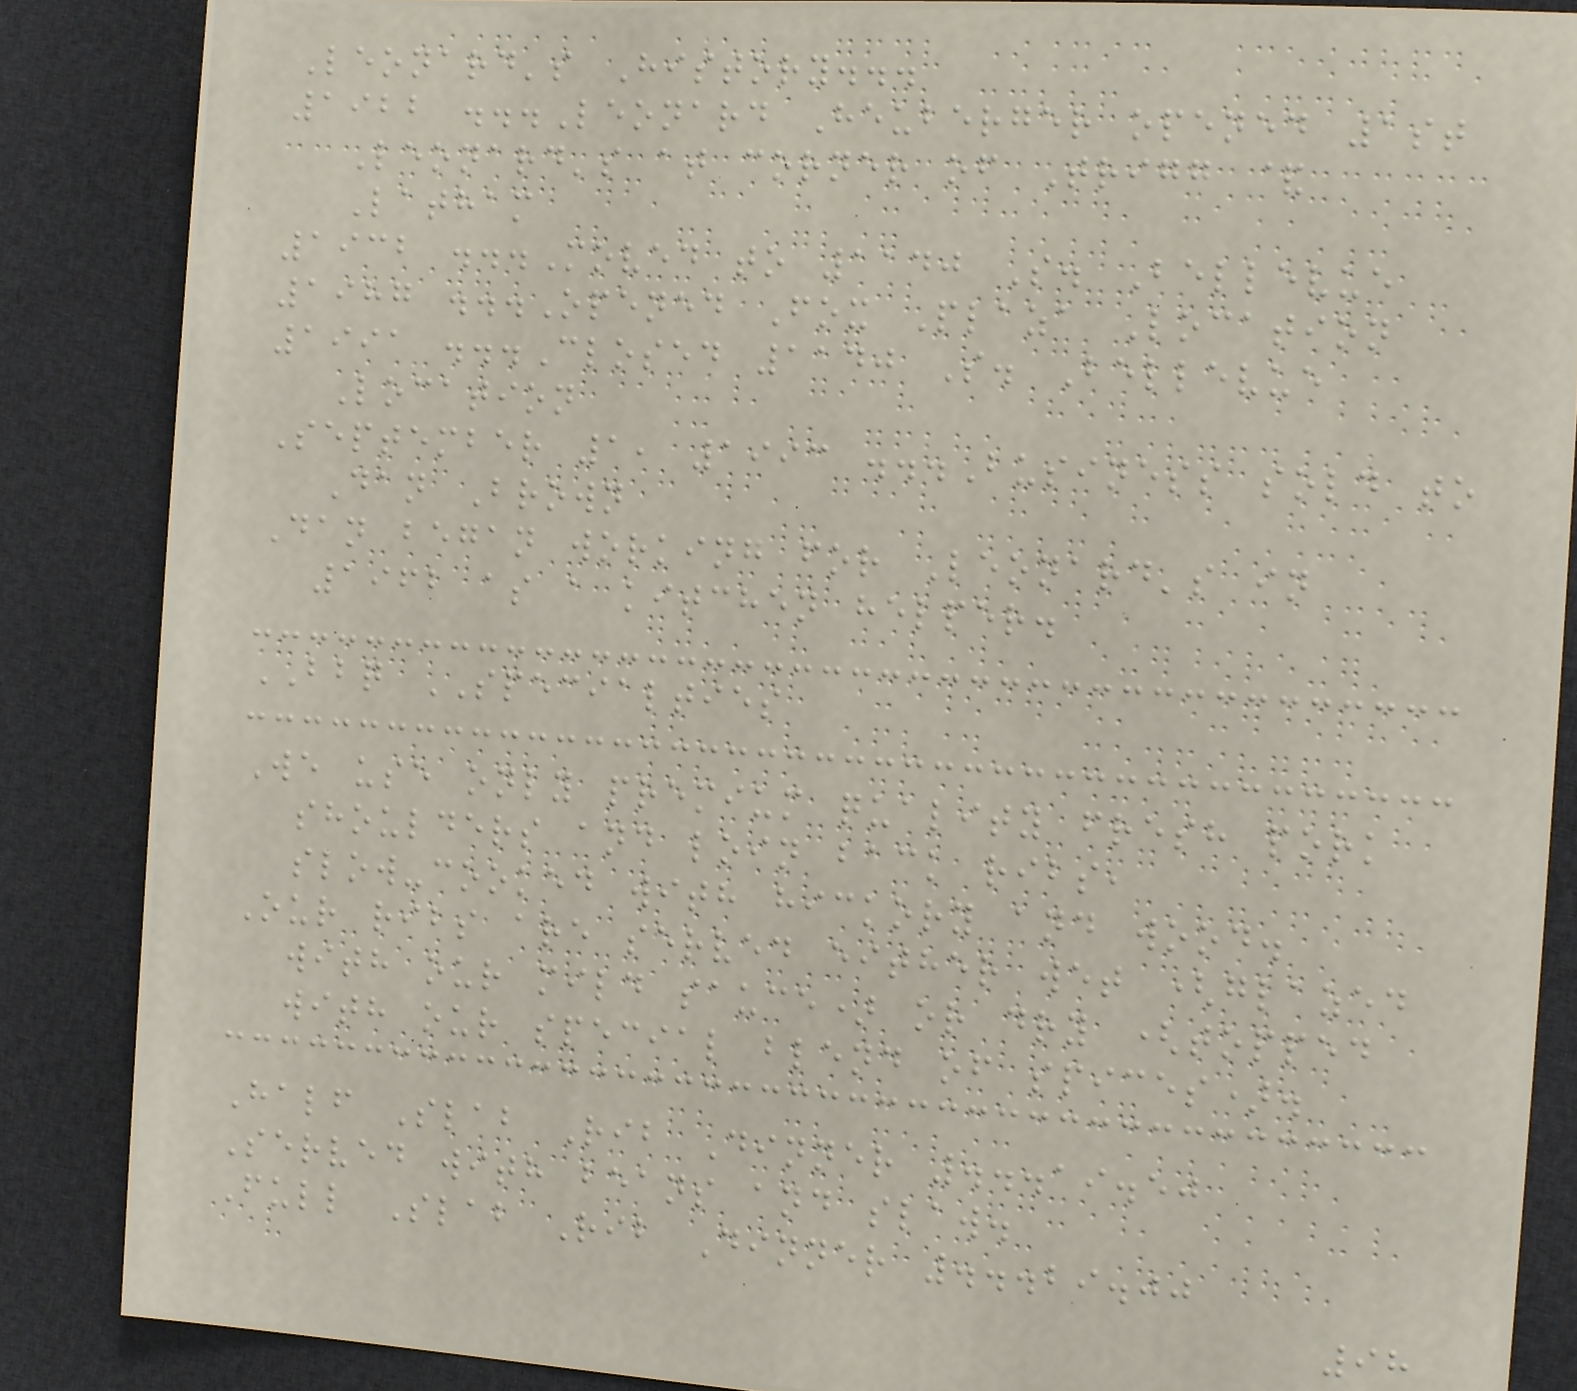Leonard's History...
1922 ...Leonard Heuberger opened 1st
Leonard's at corner of Trigg &
Latham
1932 ...Moved to 1140 S. Bellevue
1987 ...Opened Fox Plaza Location
1991 ...Closed 1140 S. Bellevue
Location
September 1, 1993 ...Business sold to
Dan Brown
Dan began working for Leonard's in
1962 as a kitchen helper.
BBQ SPECIALTIES
We use only premium quality fresh pork
shoulders and loin back ribs,
slow-cooked with hickory and wood.
Our ribs are served either wet (glazed
with our mild sauce) or dry (topped
with our special blend of spices).
Half Slab Rib Dinner ...19.50
Served with beans and slaw.
Full Slab Rib Dinner ...29.00
98
